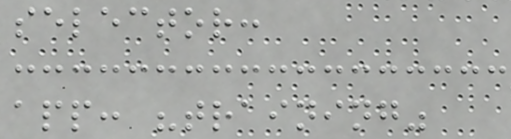selector:
app: "training"
